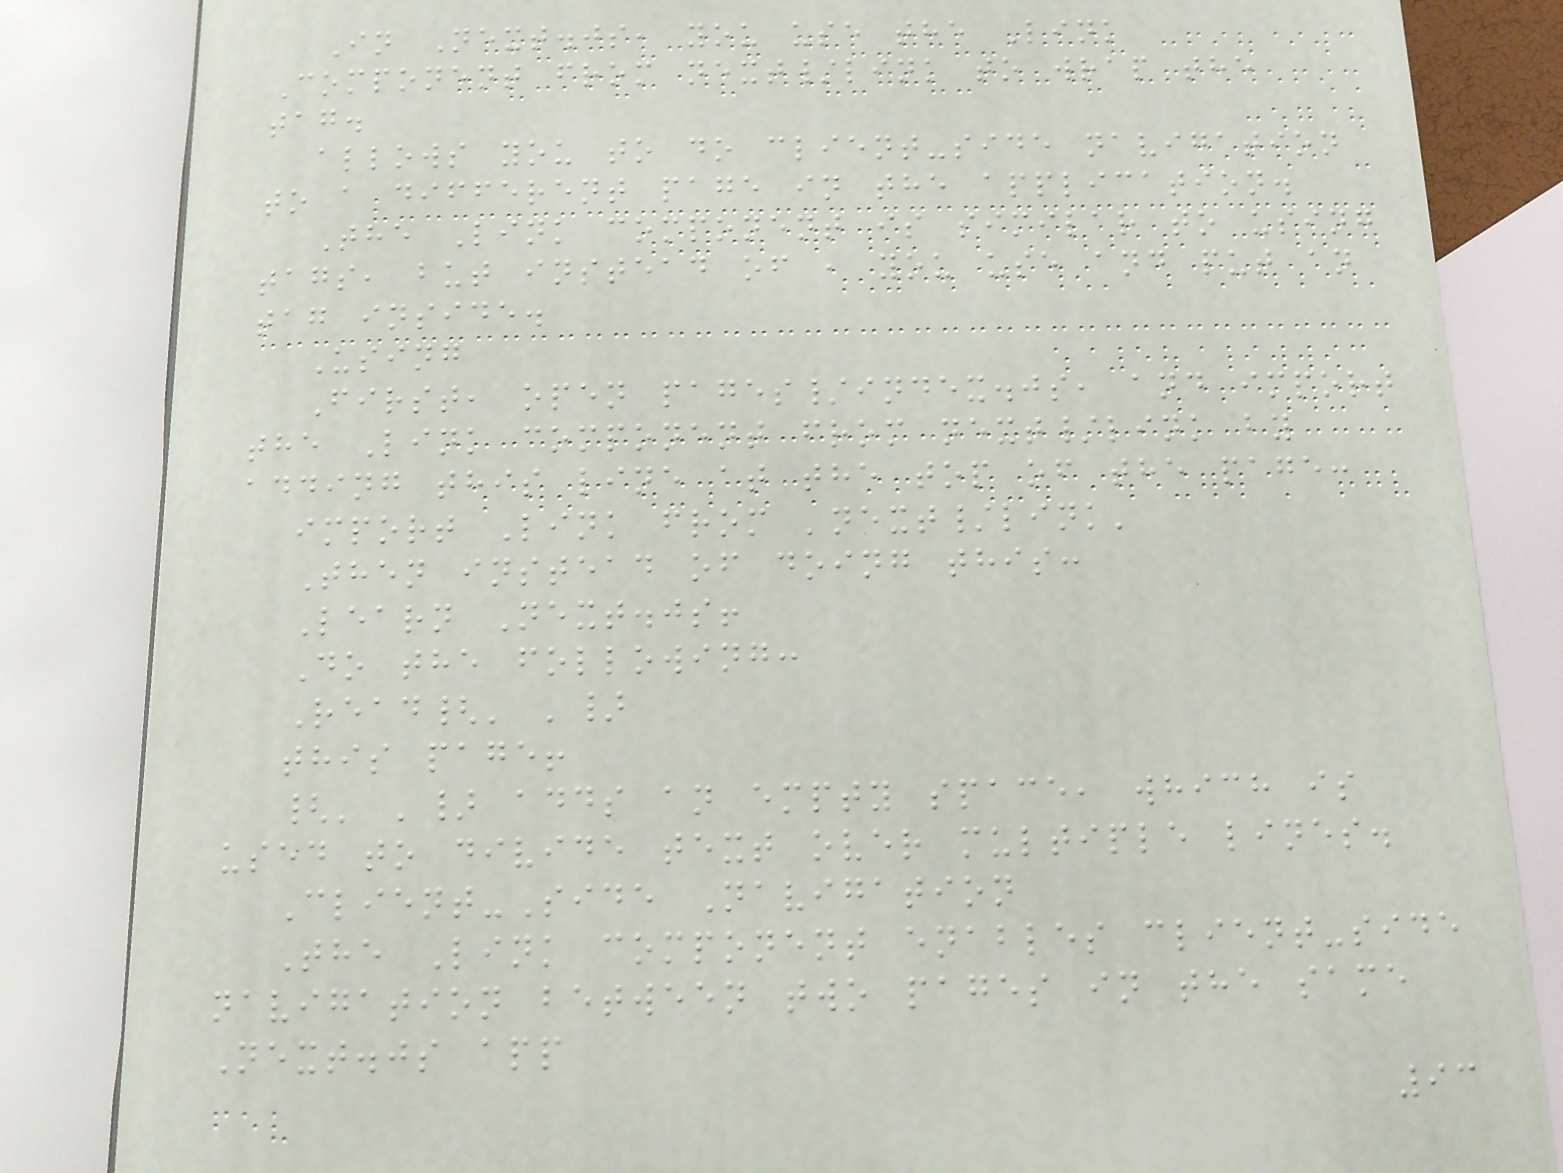In Next.js, you use the Link
Component from next/link to wrap the
tag.
allows you to do client-side navigation
to a different page in the application.
The Link component is similar to using
tags, but instead of , you use and put an
tag inside.
Using
First, open pages/index.js, and import
the Link component from next/link by
adding this line at the top of the page:
import Link from 'next/link'
Then instead of doing this:
Learn Next.js!
Do the following:
Read{' '}
this page!
{' '} adds an empty space, which is
used to divide text over multiple lines.
Client-Side Navigation
The Link component enables client-side
navigation between two pages in the same
Next.js app
93
